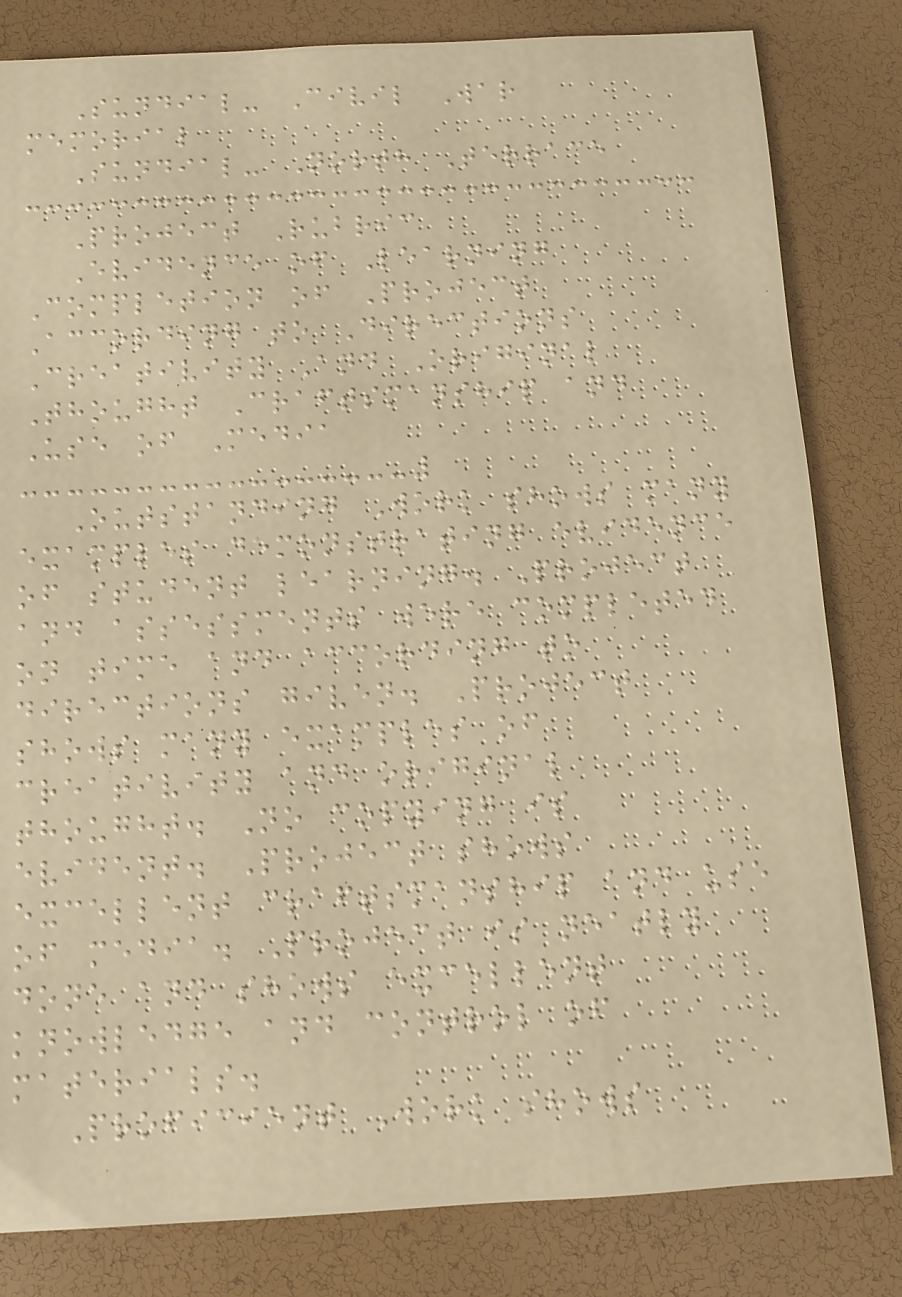Sundial- Civil War
memorial
Sundial- North Terrace
Project Rubric
Evidence of Learning
Completion of Project
According to Directions
Creativity And Original
Thought Craftsmanship and
Use of Media
Outstanding Work shows many
examples demonstrating evidence
of student learning. Project
and assessments were completed
on time and according to
directions given. Project
shows many examples of
creativity and original
thought. No copying is
evident. Project shows
excellent craftsmanship and use
of media. Project is neatly
done and shows excellent
knowledge and control of
materials.
Proficient Work shows
